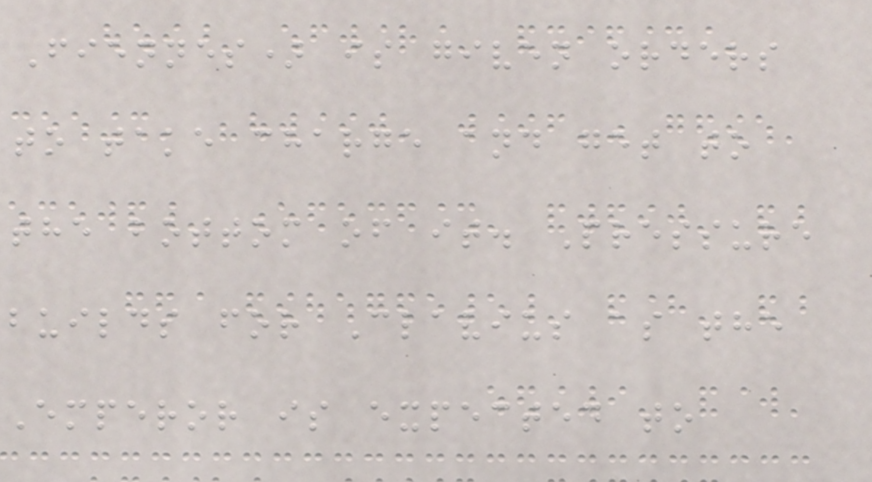Fiennes) is given orders
to take charge and get to
the bottom of it. Pressure
builds for Clavius as the
Emperor is expected to
